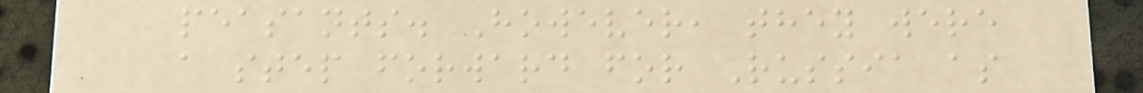peasants. However, they were
a step forward for Russia as
